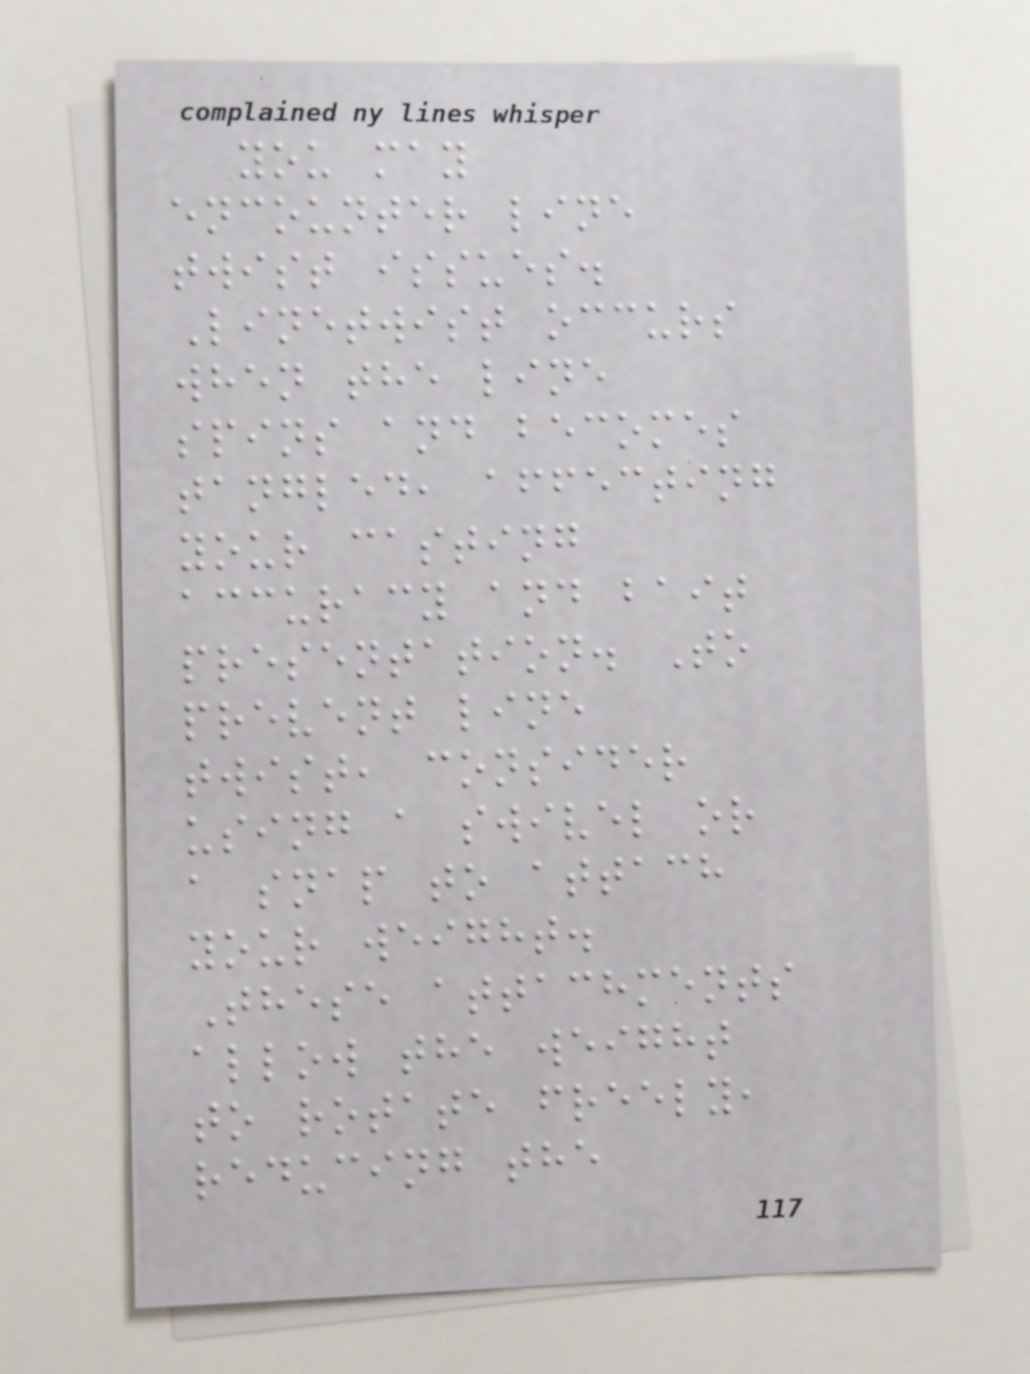you may
encounter line
twist issues.
Linetwist occurs
when the line
spins and becomes
tangled, affecting
your casting
accuracy and bait
presentation. To
prevent line
twist, consider
using a swivel or
a snap to attach
your weight.
These attachments
allow the weight
to rotate freely,
reducing the
